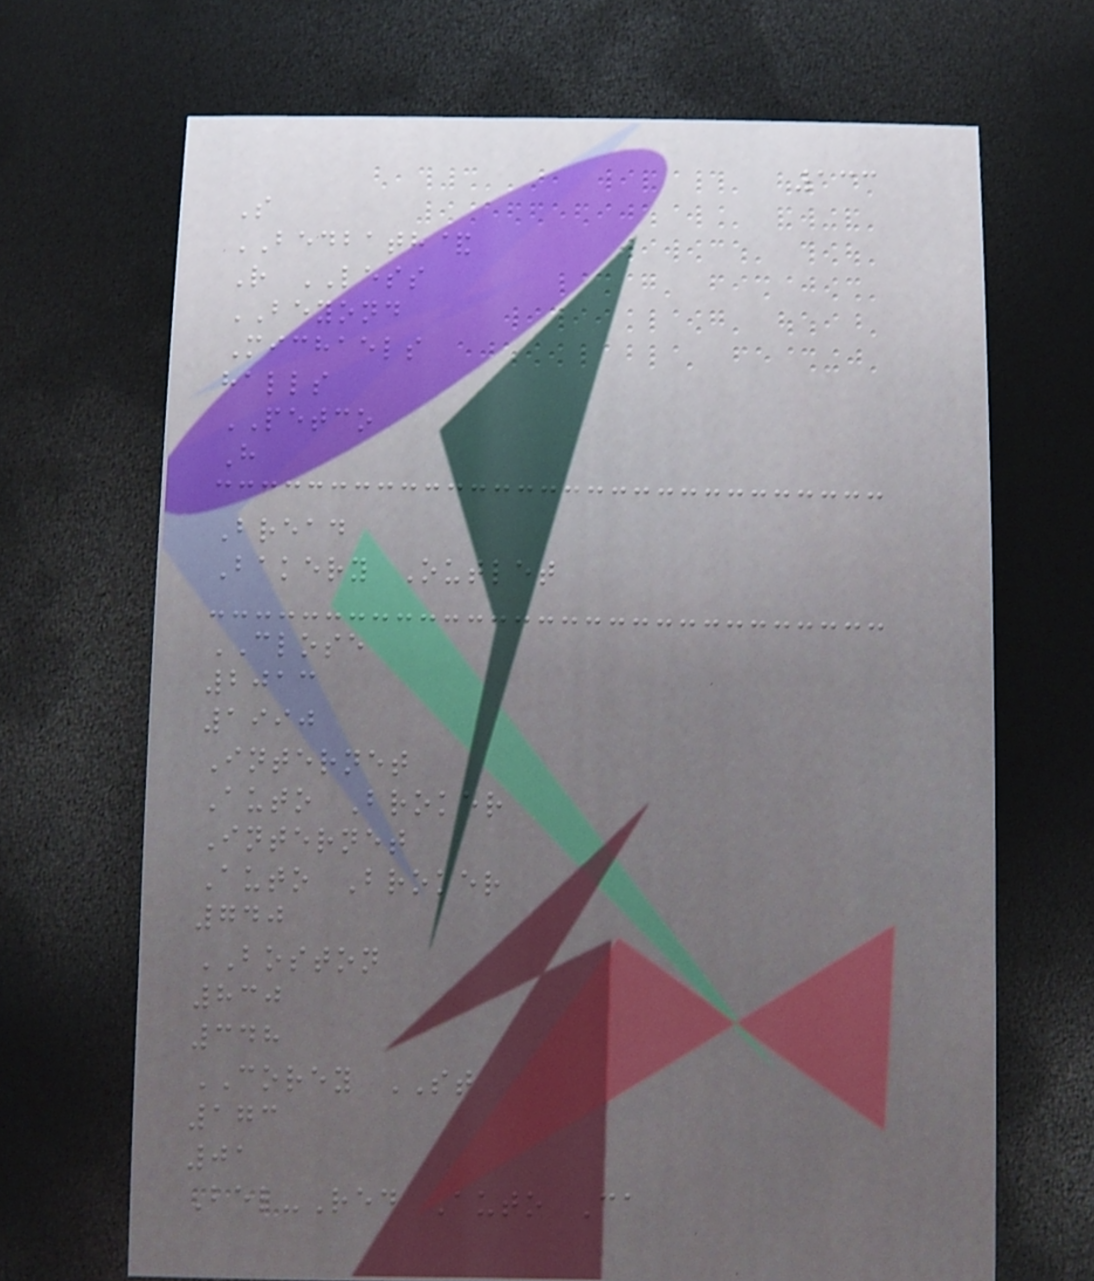133
S
BEDBATH&
R LESS
BEYOND
Michaels
halls
PETCO
H
Bread
Bakery Outlet
CLOSE
2013
1990
Internet
Auto Broker
Internet
Auto Broker
740
BOSTON
830
348
COREY ST
173
01
Bel-Red Auto Ca
